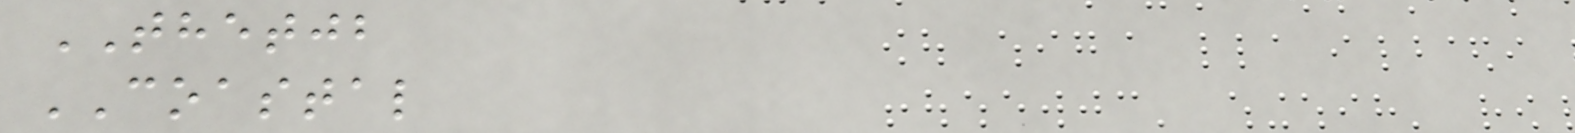THETJB
COASTAL
